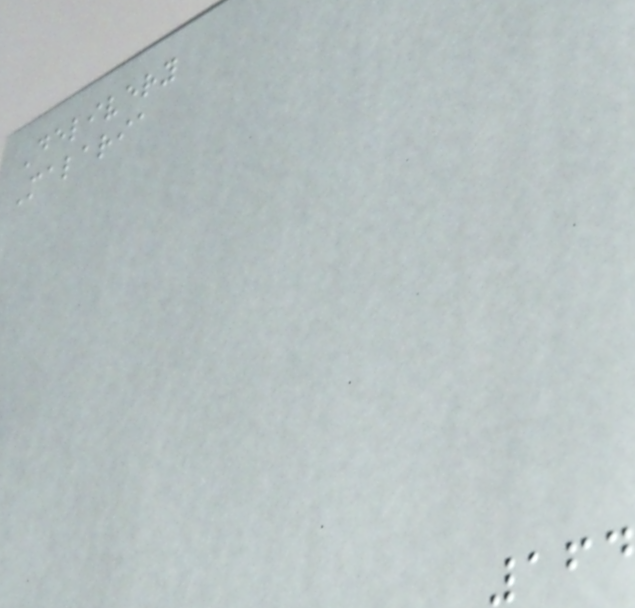Delivery
Malaria
164
